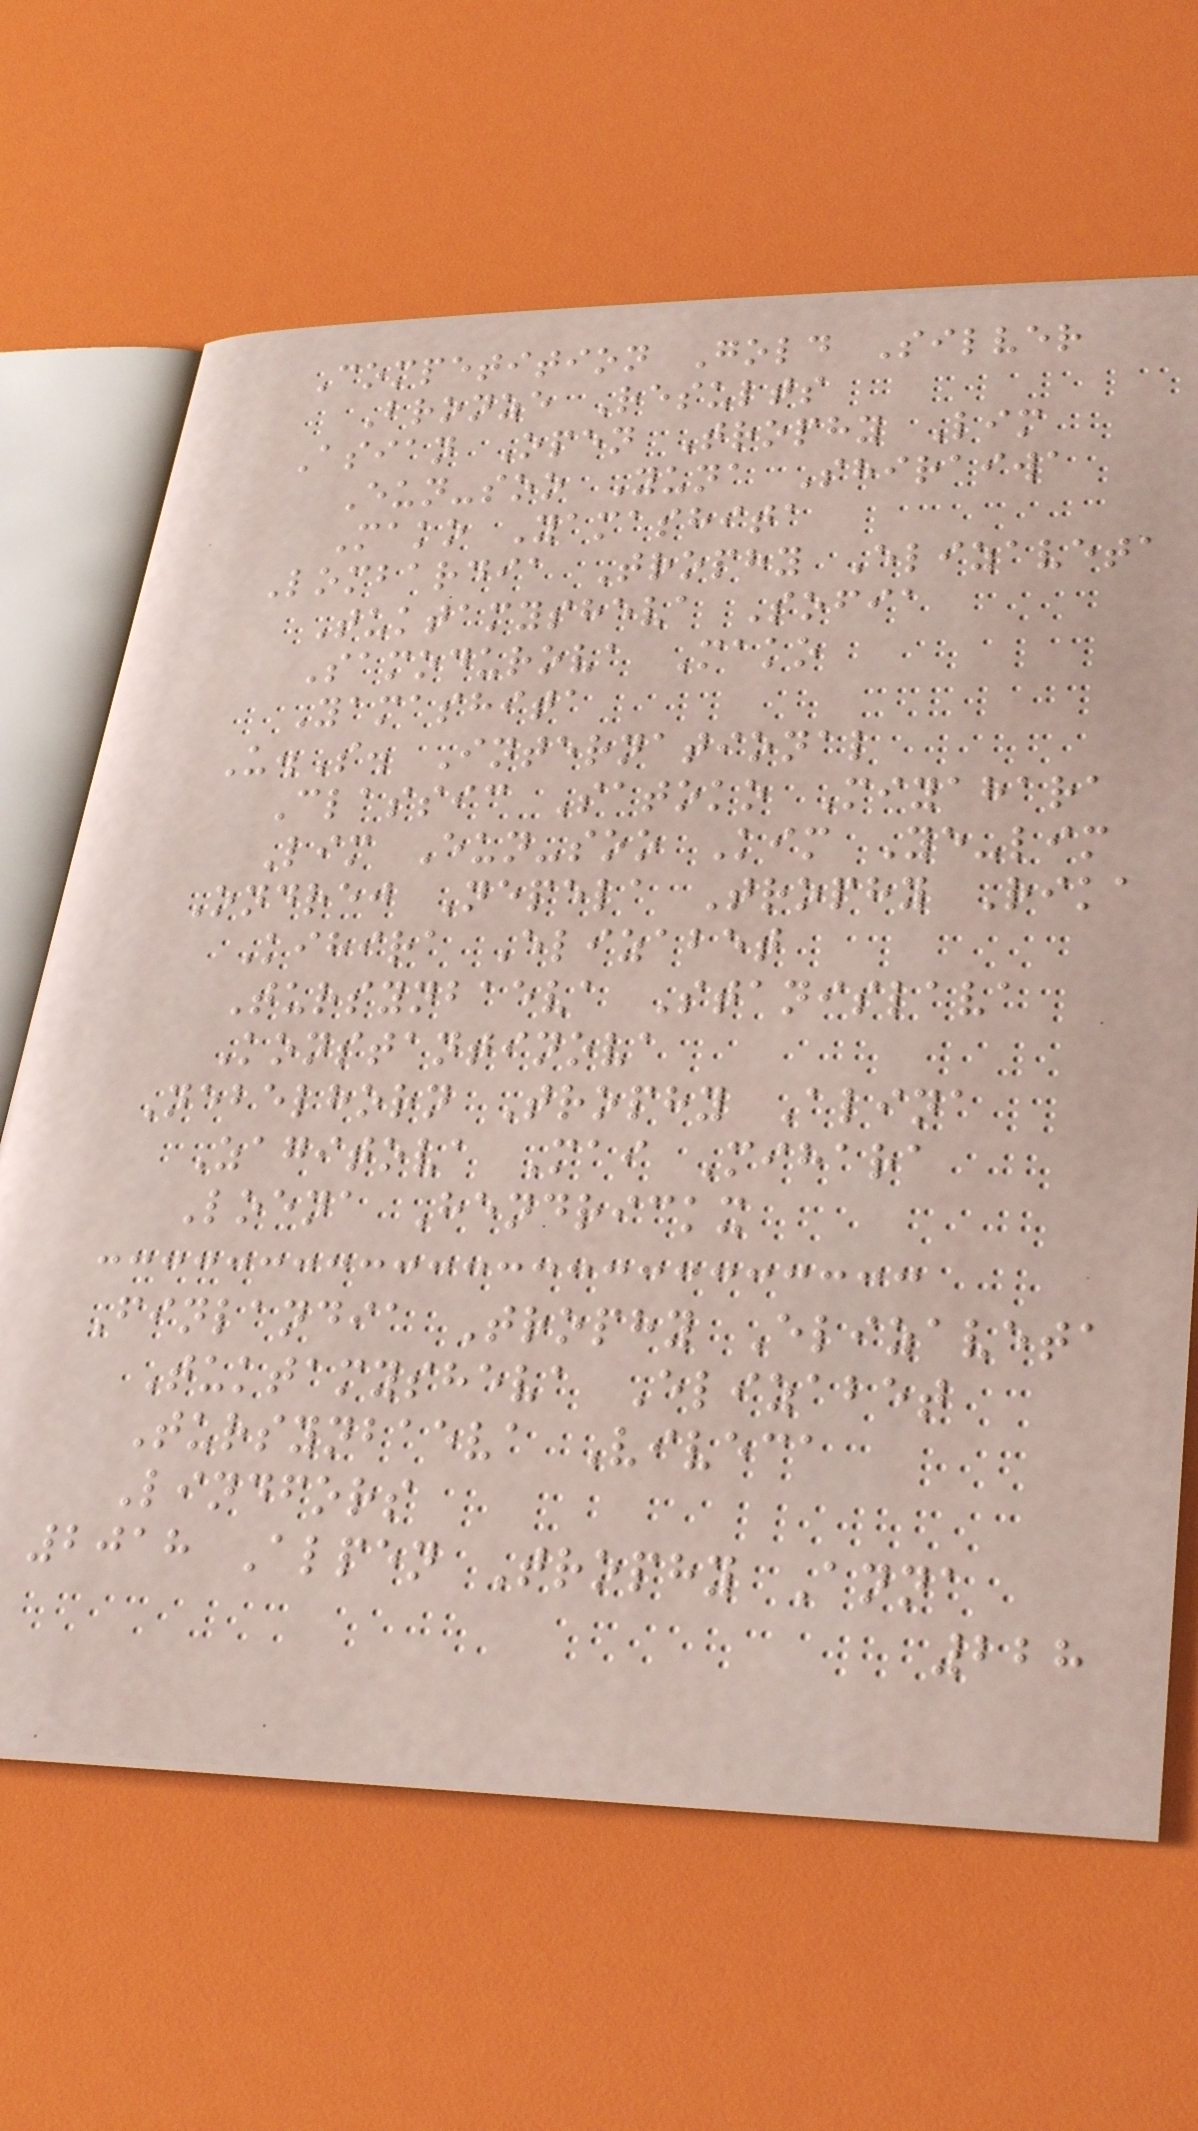Competition Gold Silver
Bronze Results
Asian Open Trophy Lim
Eun-soo Yuna Shiraiwa
Mako Yamashita
Lombardia Trophy Elizaveta
Tuktamysheva Sofia
Samodurova Mako
Yamashita
U.S. International
Classic Satoko Miyahara
Lim Eun-soo Kim Ye-lim
Ondrej Nepela Trophy Rika
Kihira Elizabet
Tursynbaeva Stanislava
Konstantinova
Nebelhorn Trophy Alina
Zagitova Mai Mihara
Loena Hendrickx
Finlandia Trophy Elizaveta
Tuktamysheva Elizabet
Tursynbaeva Viveca
Lindfors
2018 Alpen Trophy Anna
228
